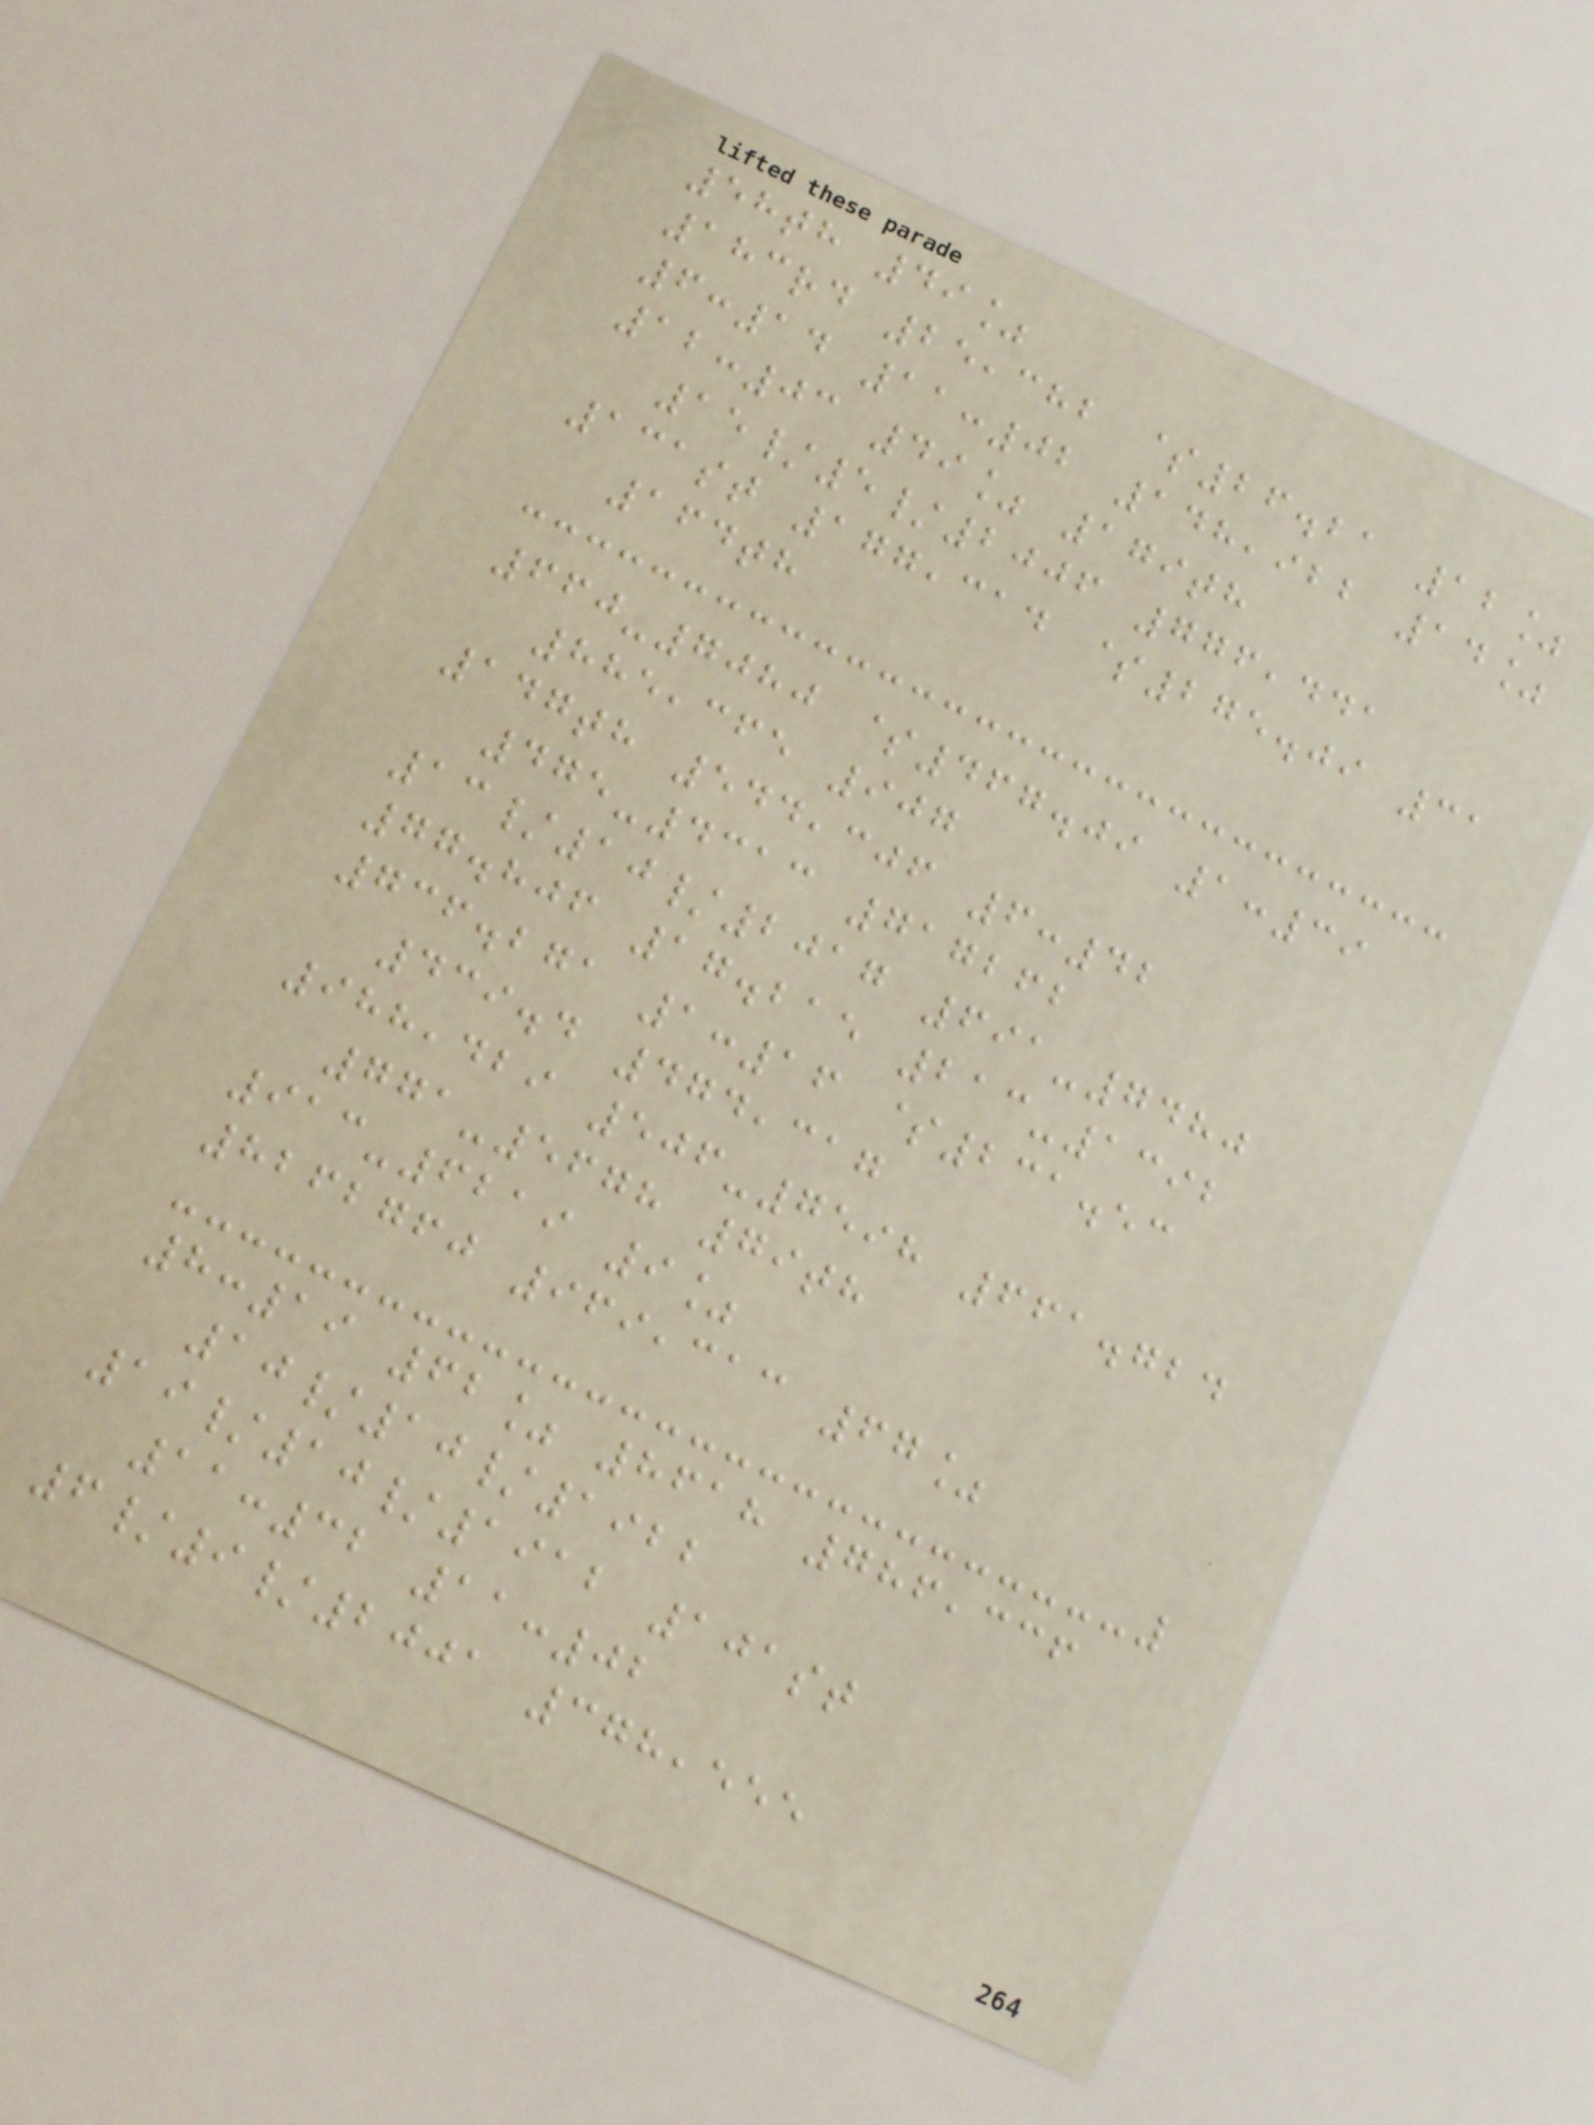58th 49%
183rd 25,382 $26.21 12%
6:14 11:02 148,922 14%
12:03 49% 179th
15/5/2006 776,441
131st 177,314 $275.09 31
164th
660-7080 $467.09 1:39
885,365 907
147th 544,306 6:42
475-4313 717262
13/10/2017 691-7480
77.806 17.215 213-1392
736.271 1:16 $231.53
439.4 474,317
988,429 506-7598 661.724
771-5678 79th
913-6219 9%
8262760 969,313 67%
8:19 62% 8618 786,336
10/10/1922
19/10/1912 101st
11:32 11:02
6/9/2001 378,555
